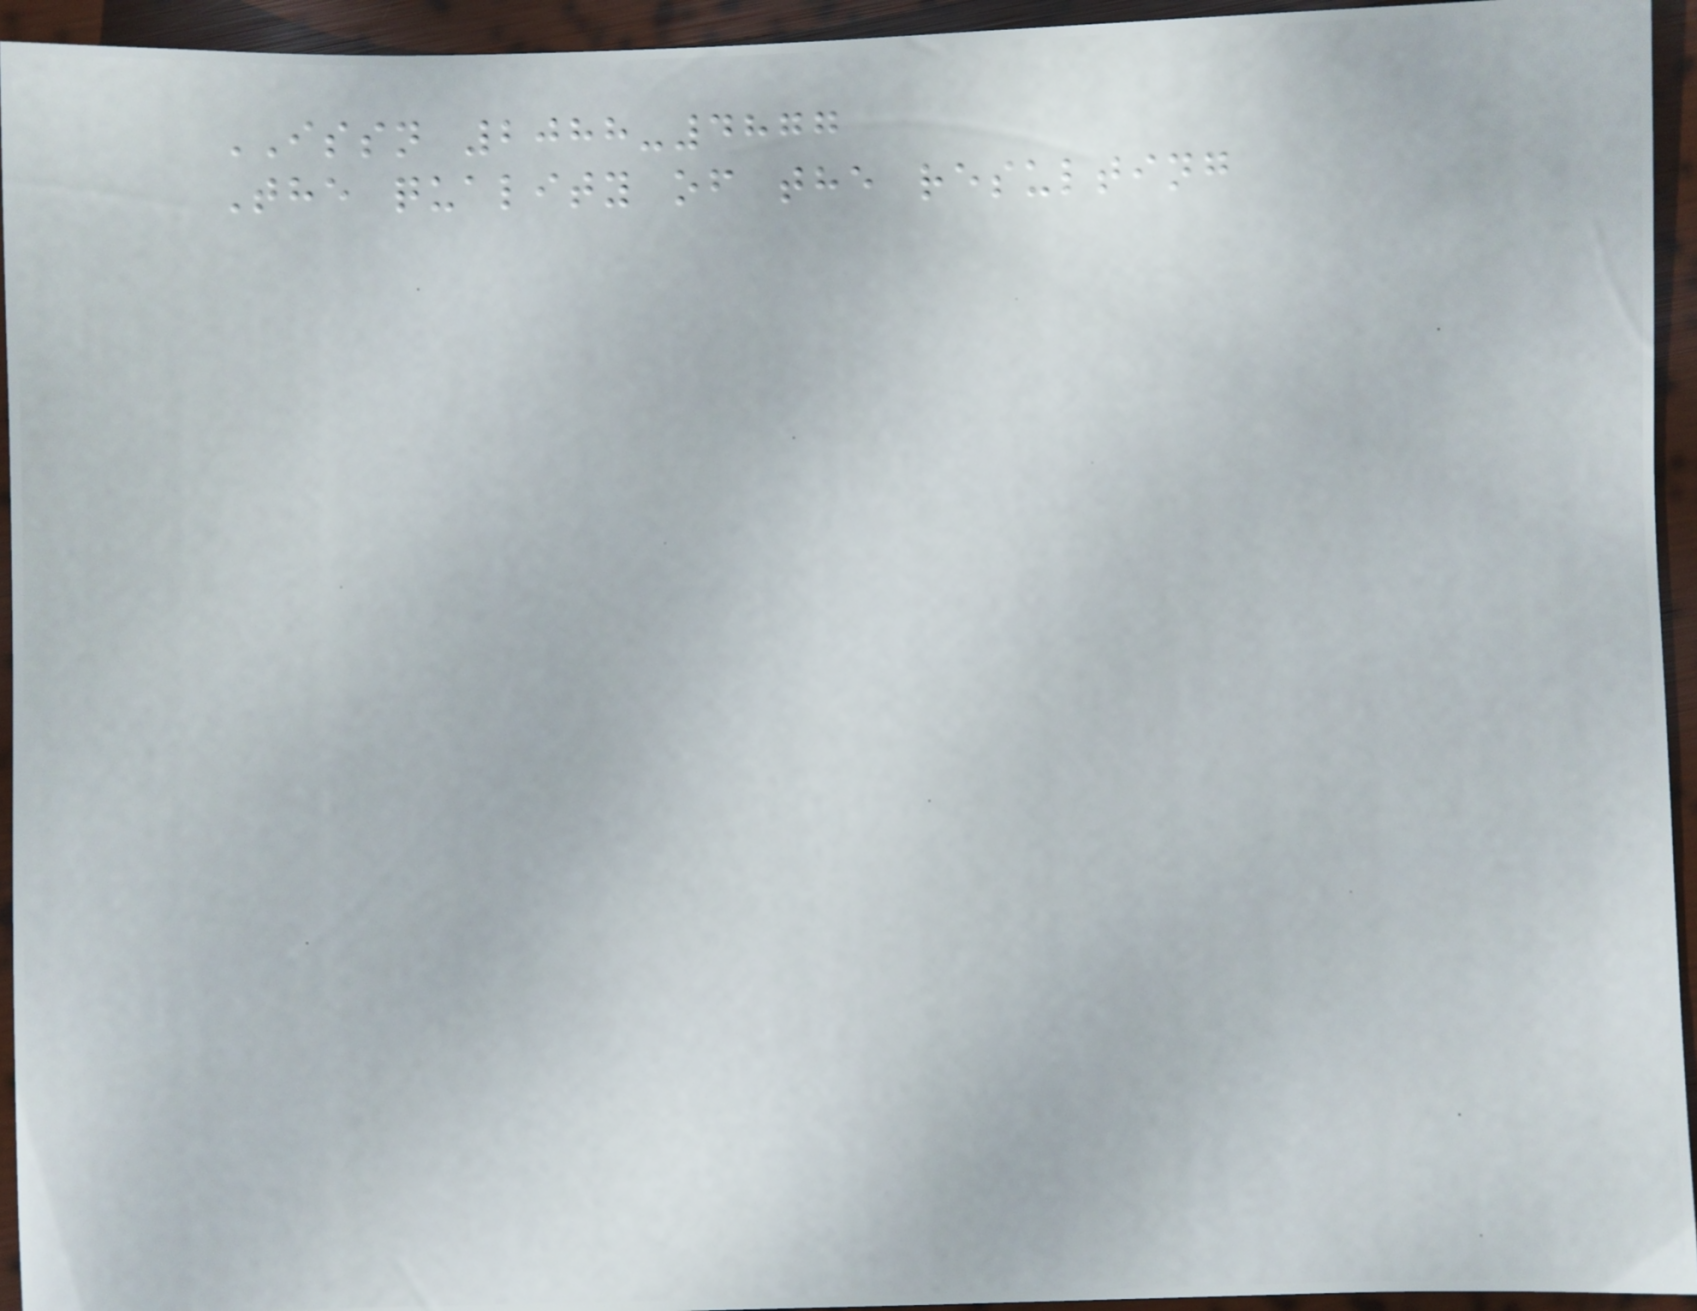ISSN 2088-4877
The quality of the resulting
